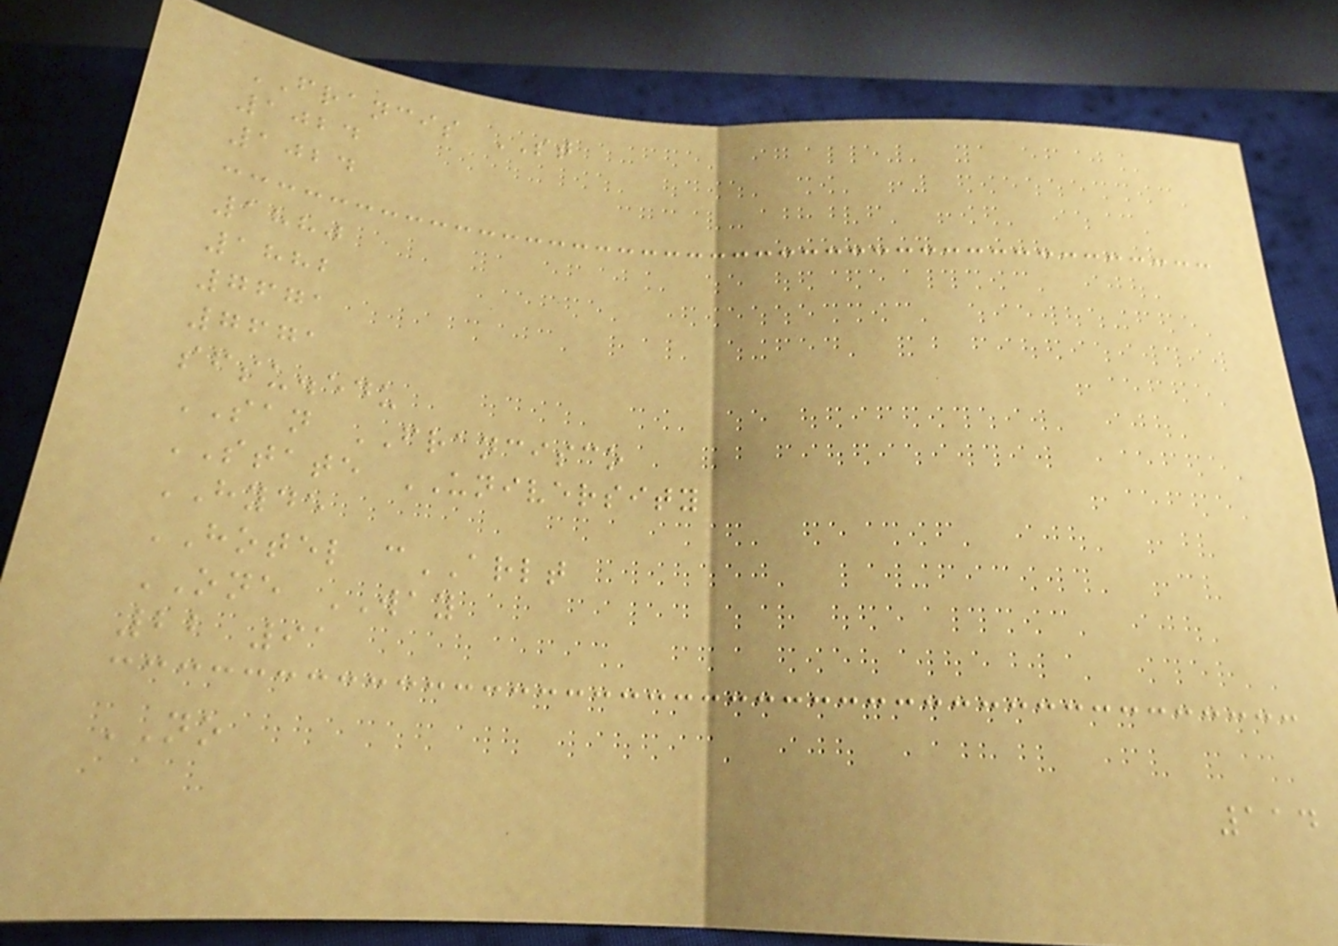FRANCIS ST
1024
1024
1880
1882
7671
7671
sfsu.edu
SAN FRANCISCO
STATE UNIVERSITY
HYDE
HOTEL cARLT
ONE WAY
22 91
NO
114
